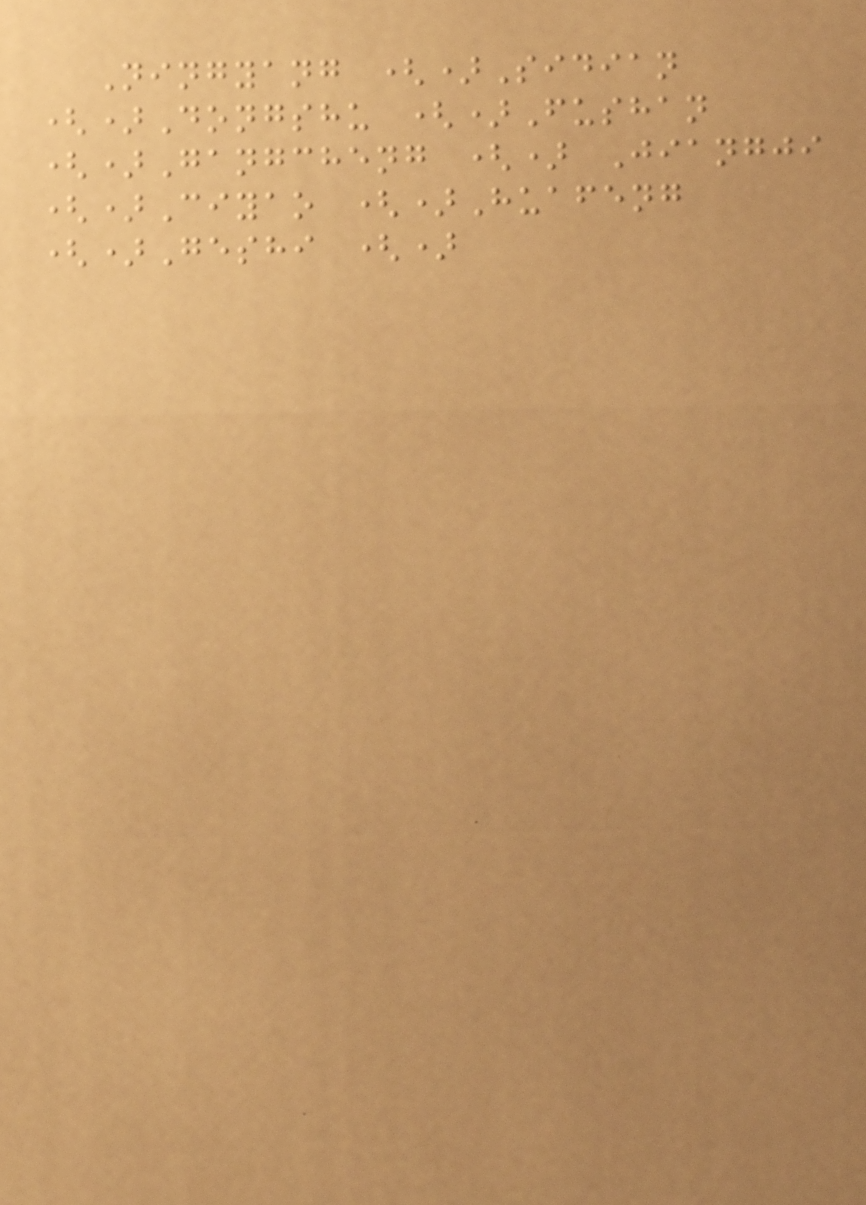Ningyang ()Sidian
()Dongshu ()Fushan
()Gangcheng () Jiangji
()Ciyao ()Huafeng
()Geshi ()
